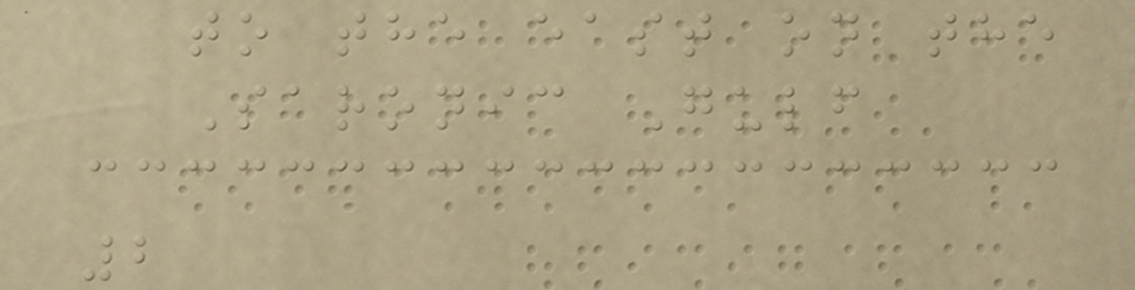to the east on the
Saronic Gulf
2
